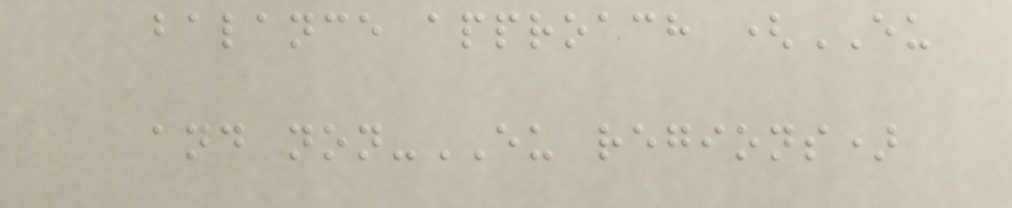balance approach (EU
and non-EU regions)
